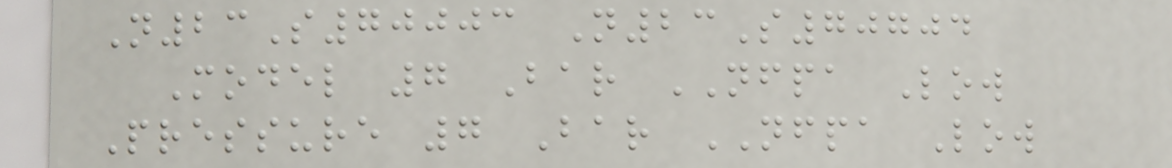N23S70003 N23S70704
Model 7 Bar NFPA Low
Pressure 7 Bar NFPA Low
